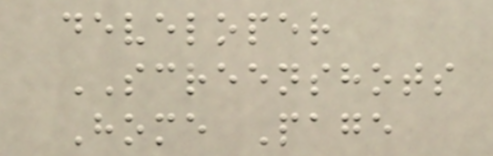developer
SCREENSHOTS
Home Page
